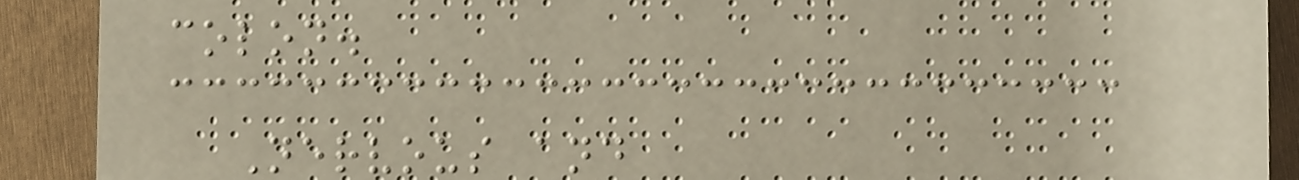colon.
Nervous and
